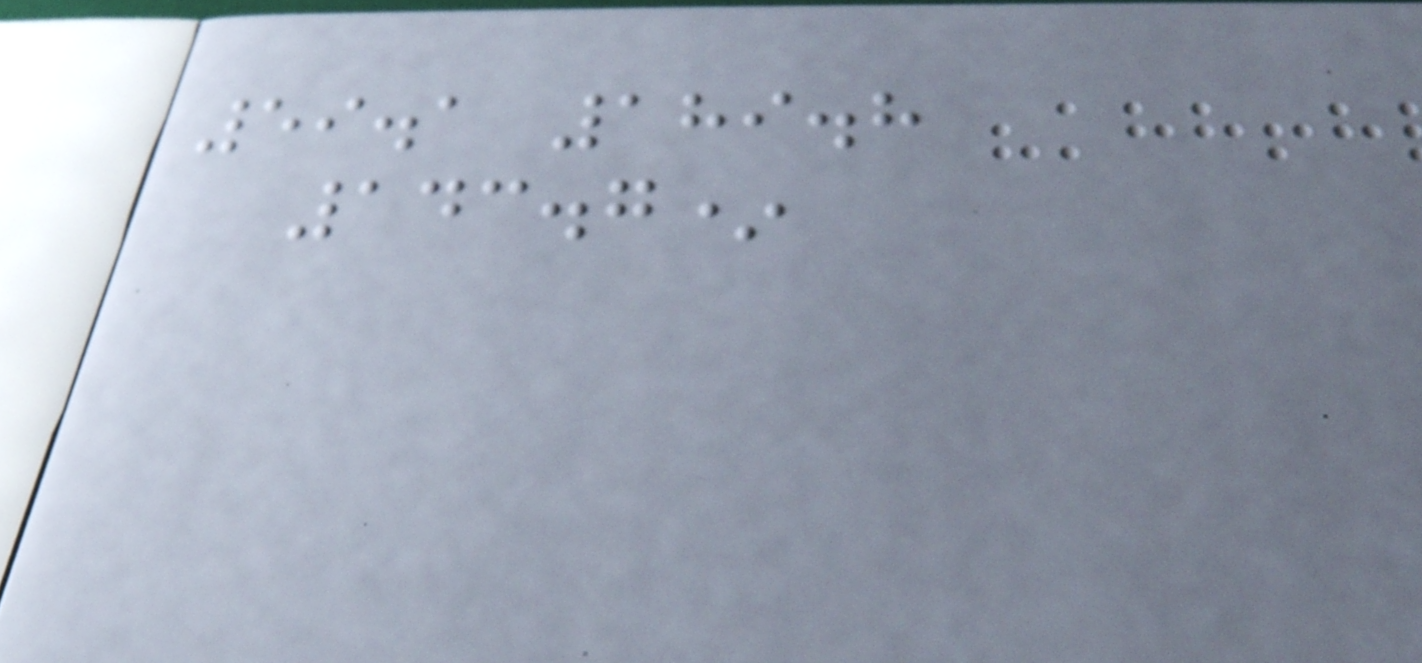59.1 189.8
143.7*
